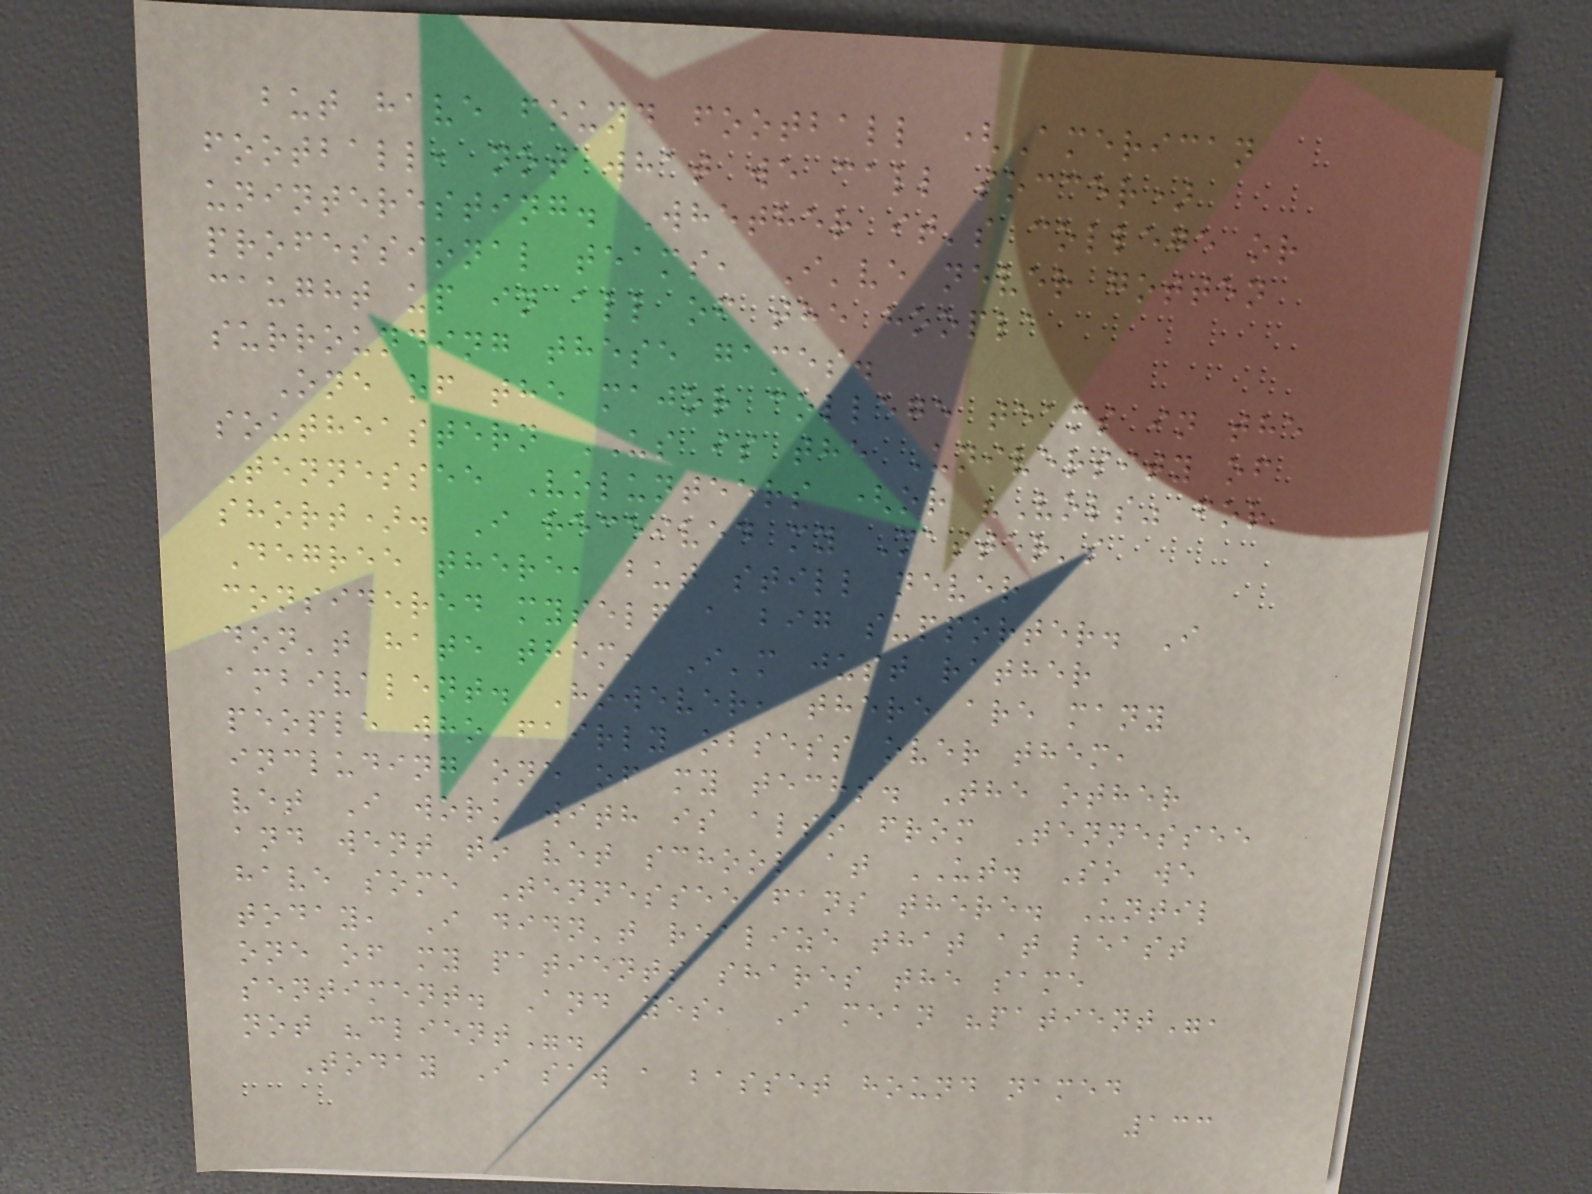but have found football (American
football, not what we call soccer)
uninteresting. Whether it's college or
professional teams, I've never gotten
caught up in all of the hoopla
surrounding these games.
One of the major college teams in the
southeastern US is the University of
Tennessee Volunteers (or "Vols" for
short). I received my Master's
Degree there, but still never
considered myself a big supporter. I
don't hate them, I'm just rather
ambivalent. However, there are many
people who fairly obsess over them,
including one of my techs. The other
vet I work with is also from Tennessee
and went to vet school at UT. So we
have some Tennessee fans there. Until
today, I didn't realize that at least
one of my patients shares the same
sentiment. And yes, I mean "patient",
not "client".
Today I saw a basset hound named
133
